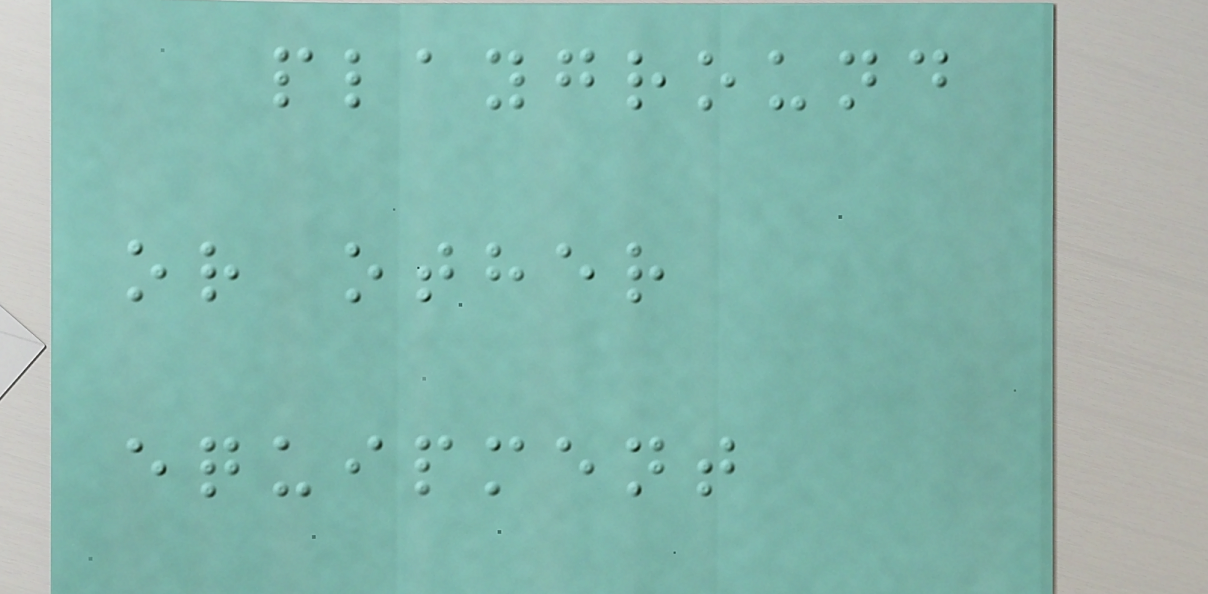playground
or other
equipment
